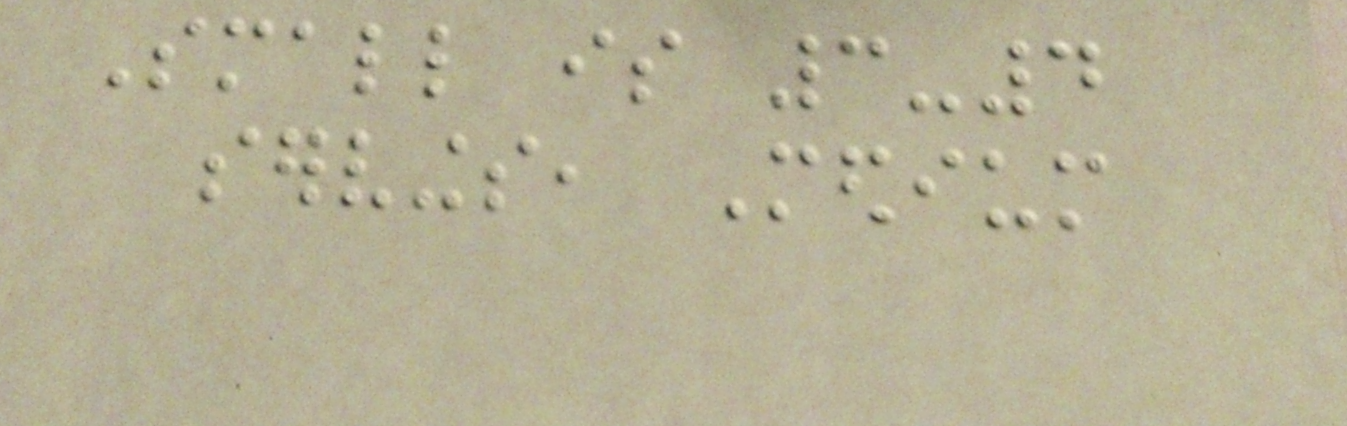Small is 3-4
servings, Medium
